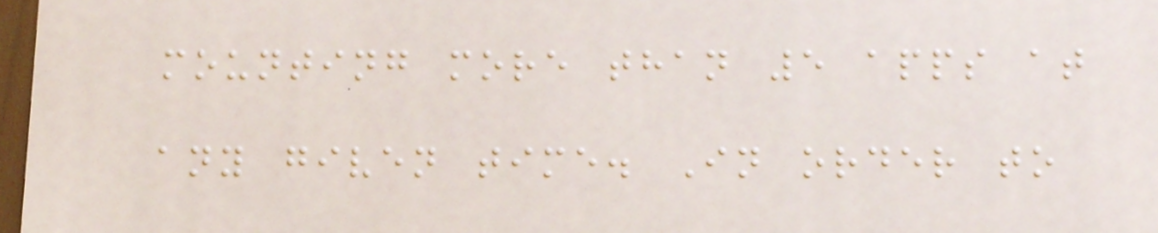mounting more than 5 apps at
any given time. In order to
